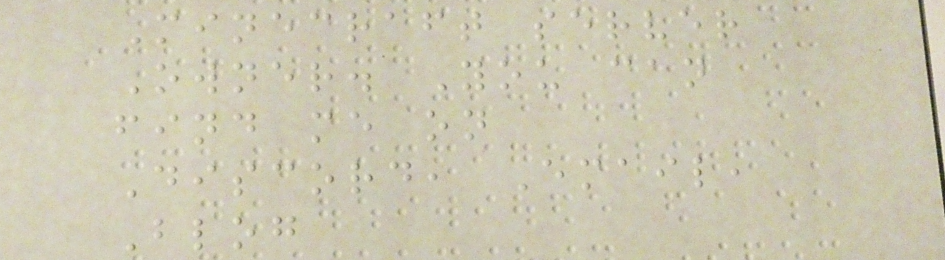Minecraft server
Owner. You can
find me on
Discord, Email,
Blog
